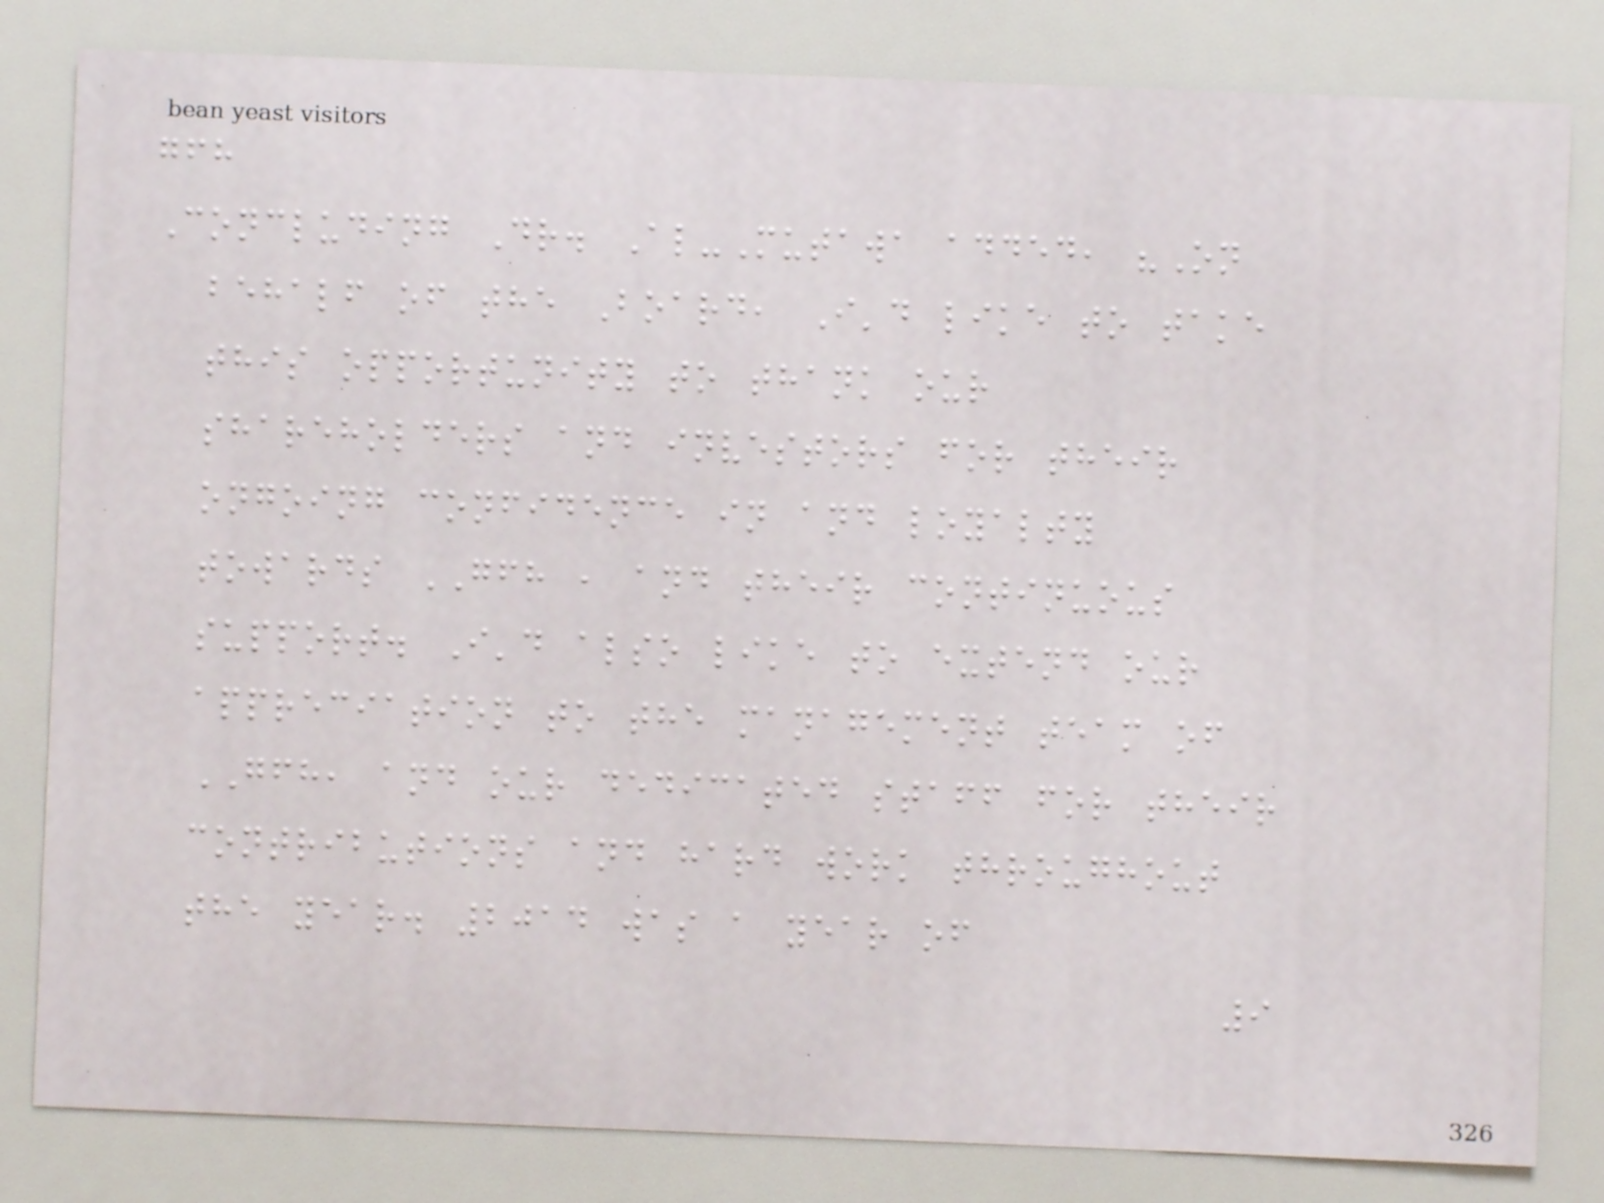gfh
Concluding Dr. Al-Mutawa added, "On
behalf of the Board, I'd like to take
this opportunity to thank our
shareholders and investors for their
ongoing confidence in and loyalty
towards GFH , and their continuous
support. I'd also like to extend our
appreciation to the management team of
GFH, and our dedicated staff for their
contributions and hard work throughout
the year. 2014 was a year of
9
